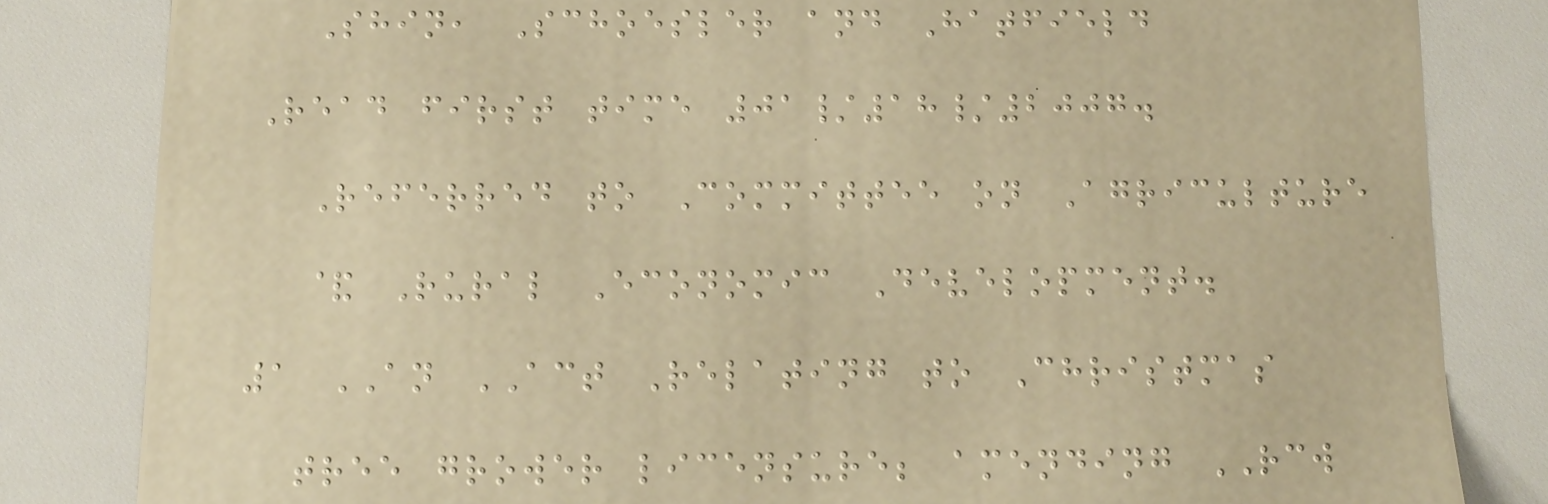Shin, Schoesler and Hatfield
Read first time 01/18/2007.
Referred to Committee on Agriculture
& Rural Economic Development.
1 AN ACT Relating to Christmas
tree grower licensure; amending RCW
